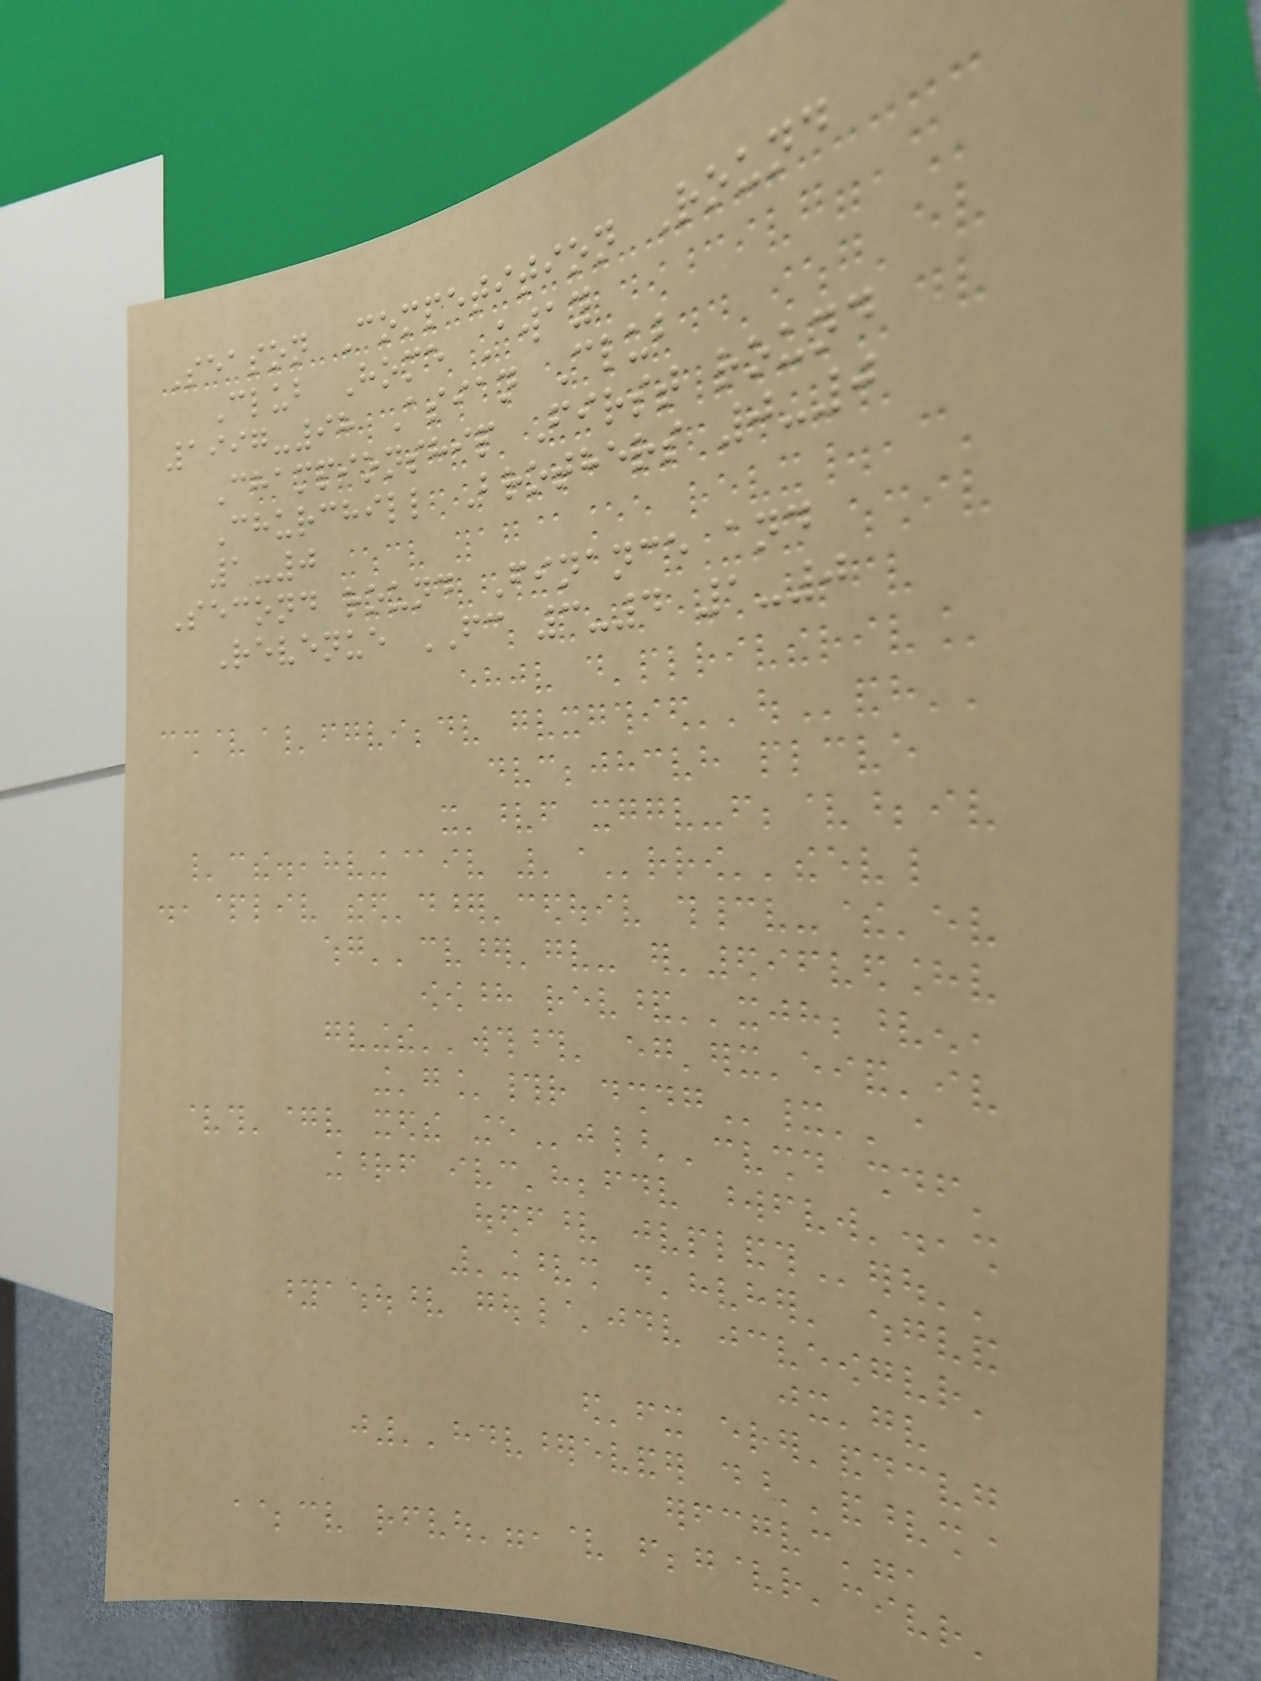Season Competition Round
Club Home Away
1997-98 Asian Club
Championship First round
Churchill Brothers 0-0
1-0
Second round Finance and
Revenue FC 3-4 1-0
